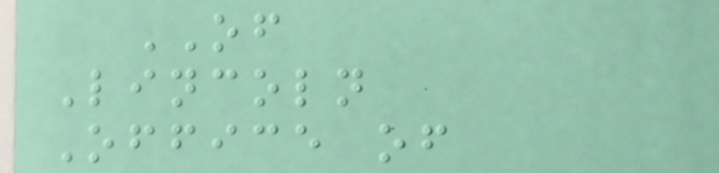OF
Lincoln
Office of
